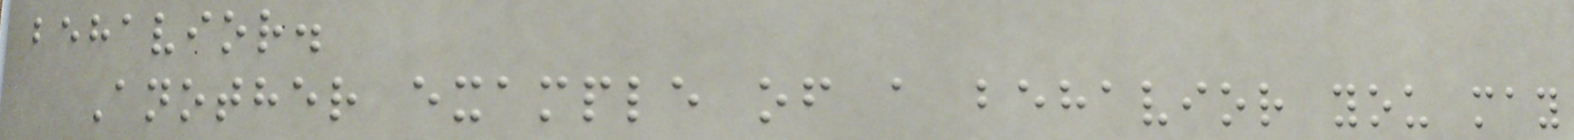behavior.
Another example of a behavior you may
